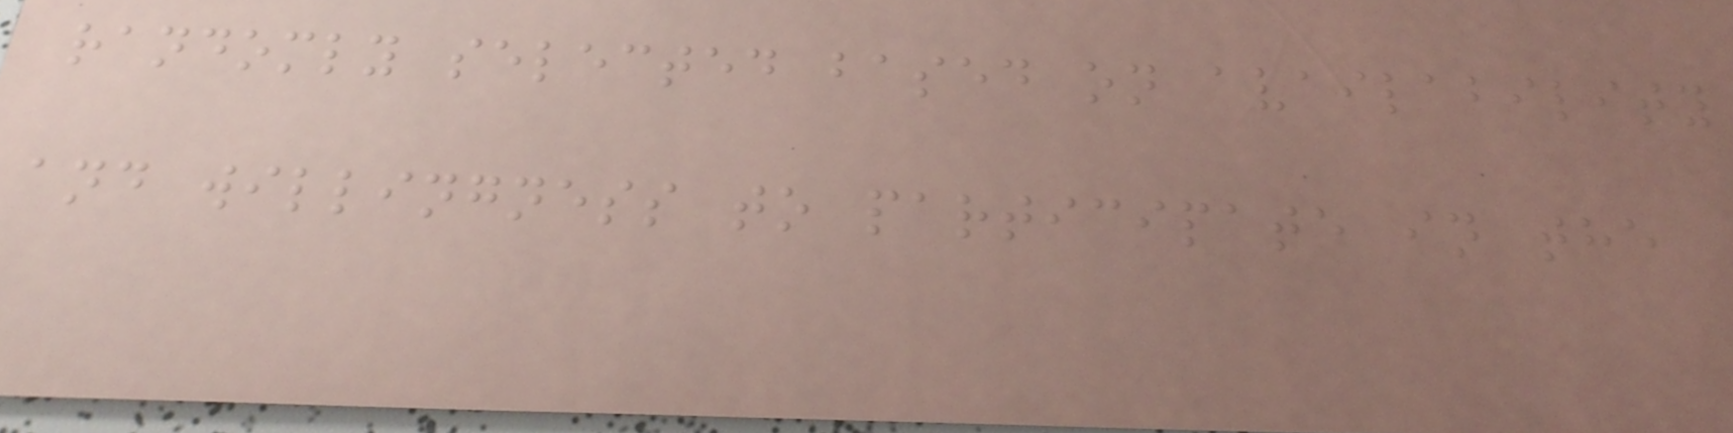randomly selected based on availability
and willingness to participate in the
